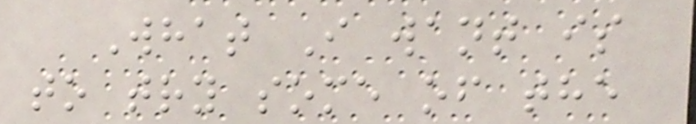What I want is
to try some of the
